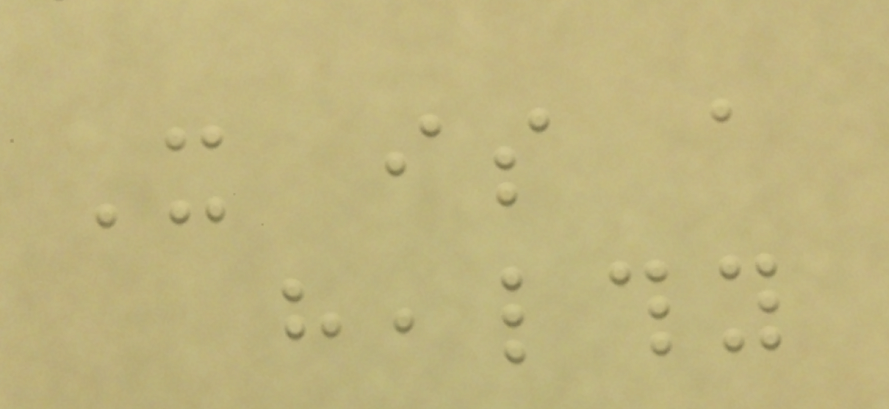It is a
healthy
